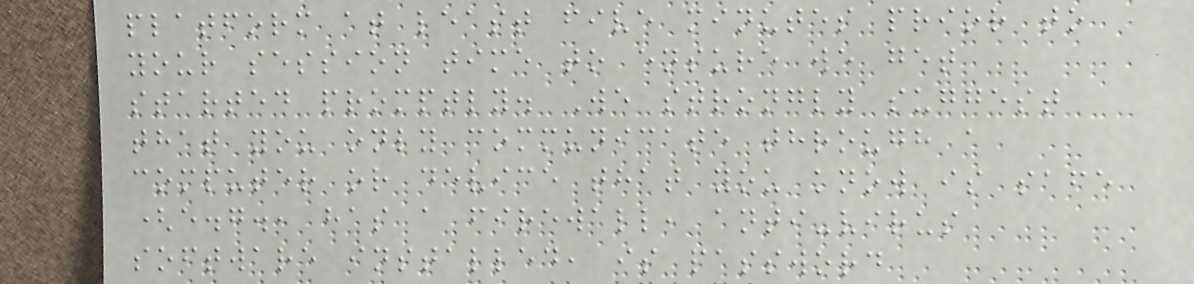platform at least five minutes prior to
your session time to ensure we get
started promptly. We strongly suggest
that you only communicate through a
computer or device that you know is safe
(e.g., has a firewall, anti-virus
software installed, is password
